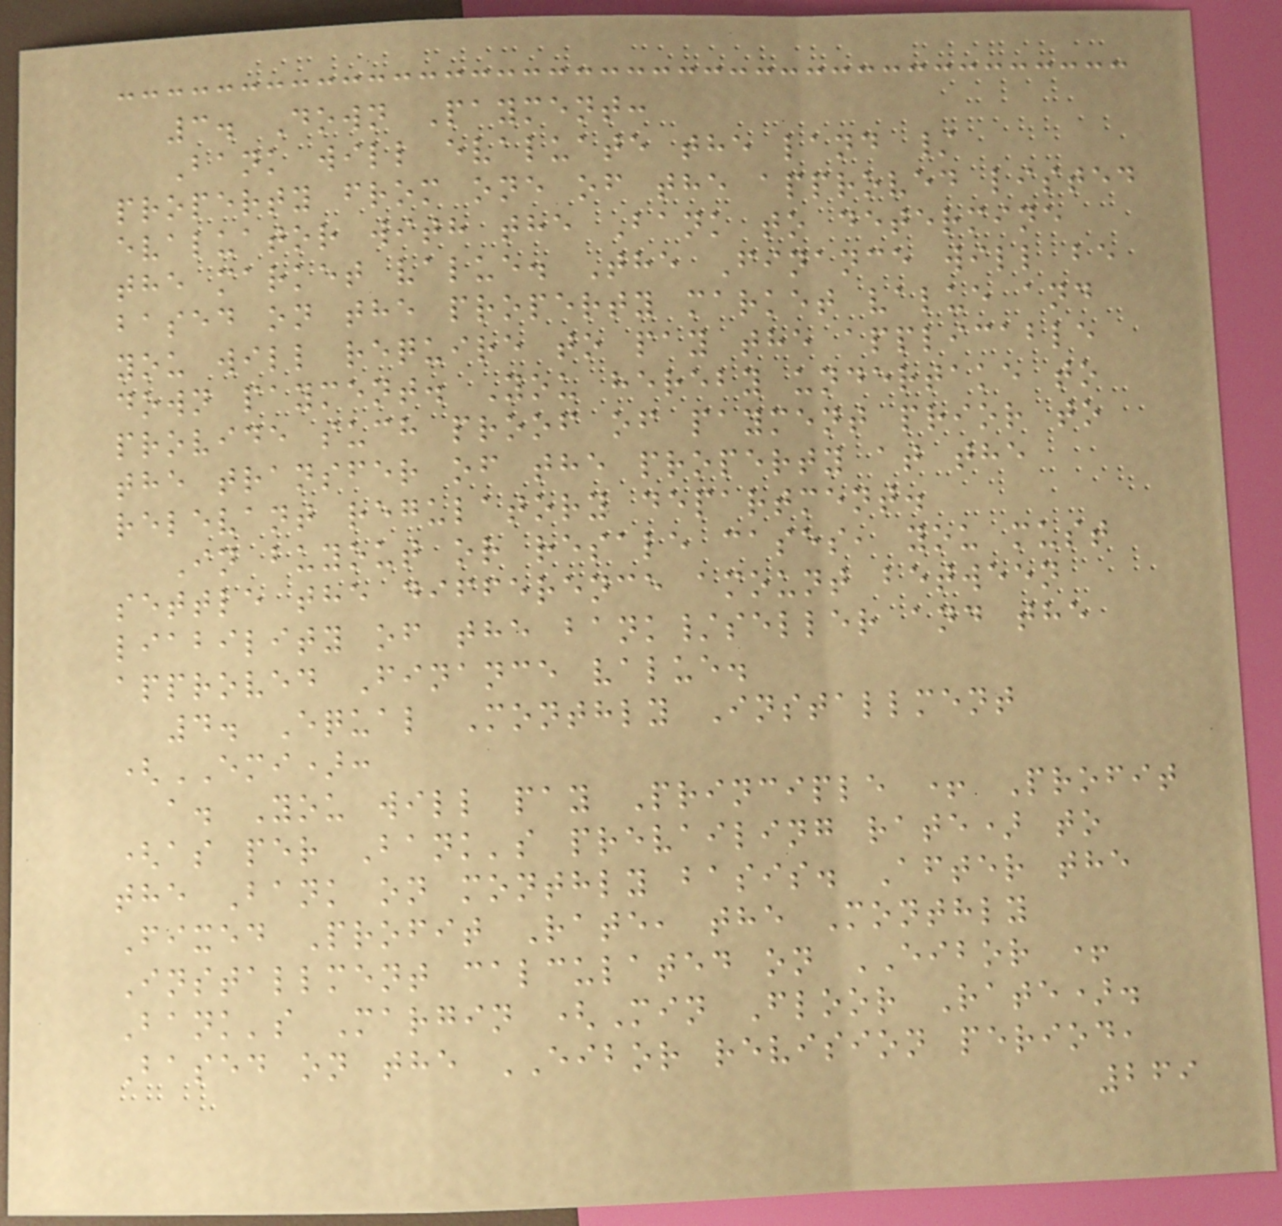3. Down Payment:
Bank will evaluate the land /
property from one of the approved listed
evaluator with the Bank to determine
the market value. The Finance will be
based on the property market value and
you will require to pay the applicable
down payment. You hereby undertake to
provide such proof of payment prior to
the transfer of the property at the
relevant regulatory department.
In buyout or resale cases, you must
settle the difference amount between
liability of the bank/seller and the
approved Finance value.
4. Equal Monthly Installment
(EMI):
a. You will pay Principle + Profit
(as per Bank's prevailing rate) to
the Bank on monthly basis. After the
Fixed Profit Rate, the Monthly
Installment calculated on EIBOR +
Bank's Margin (Min Floor Rate).
Based on the EIBOR revision period,
269
